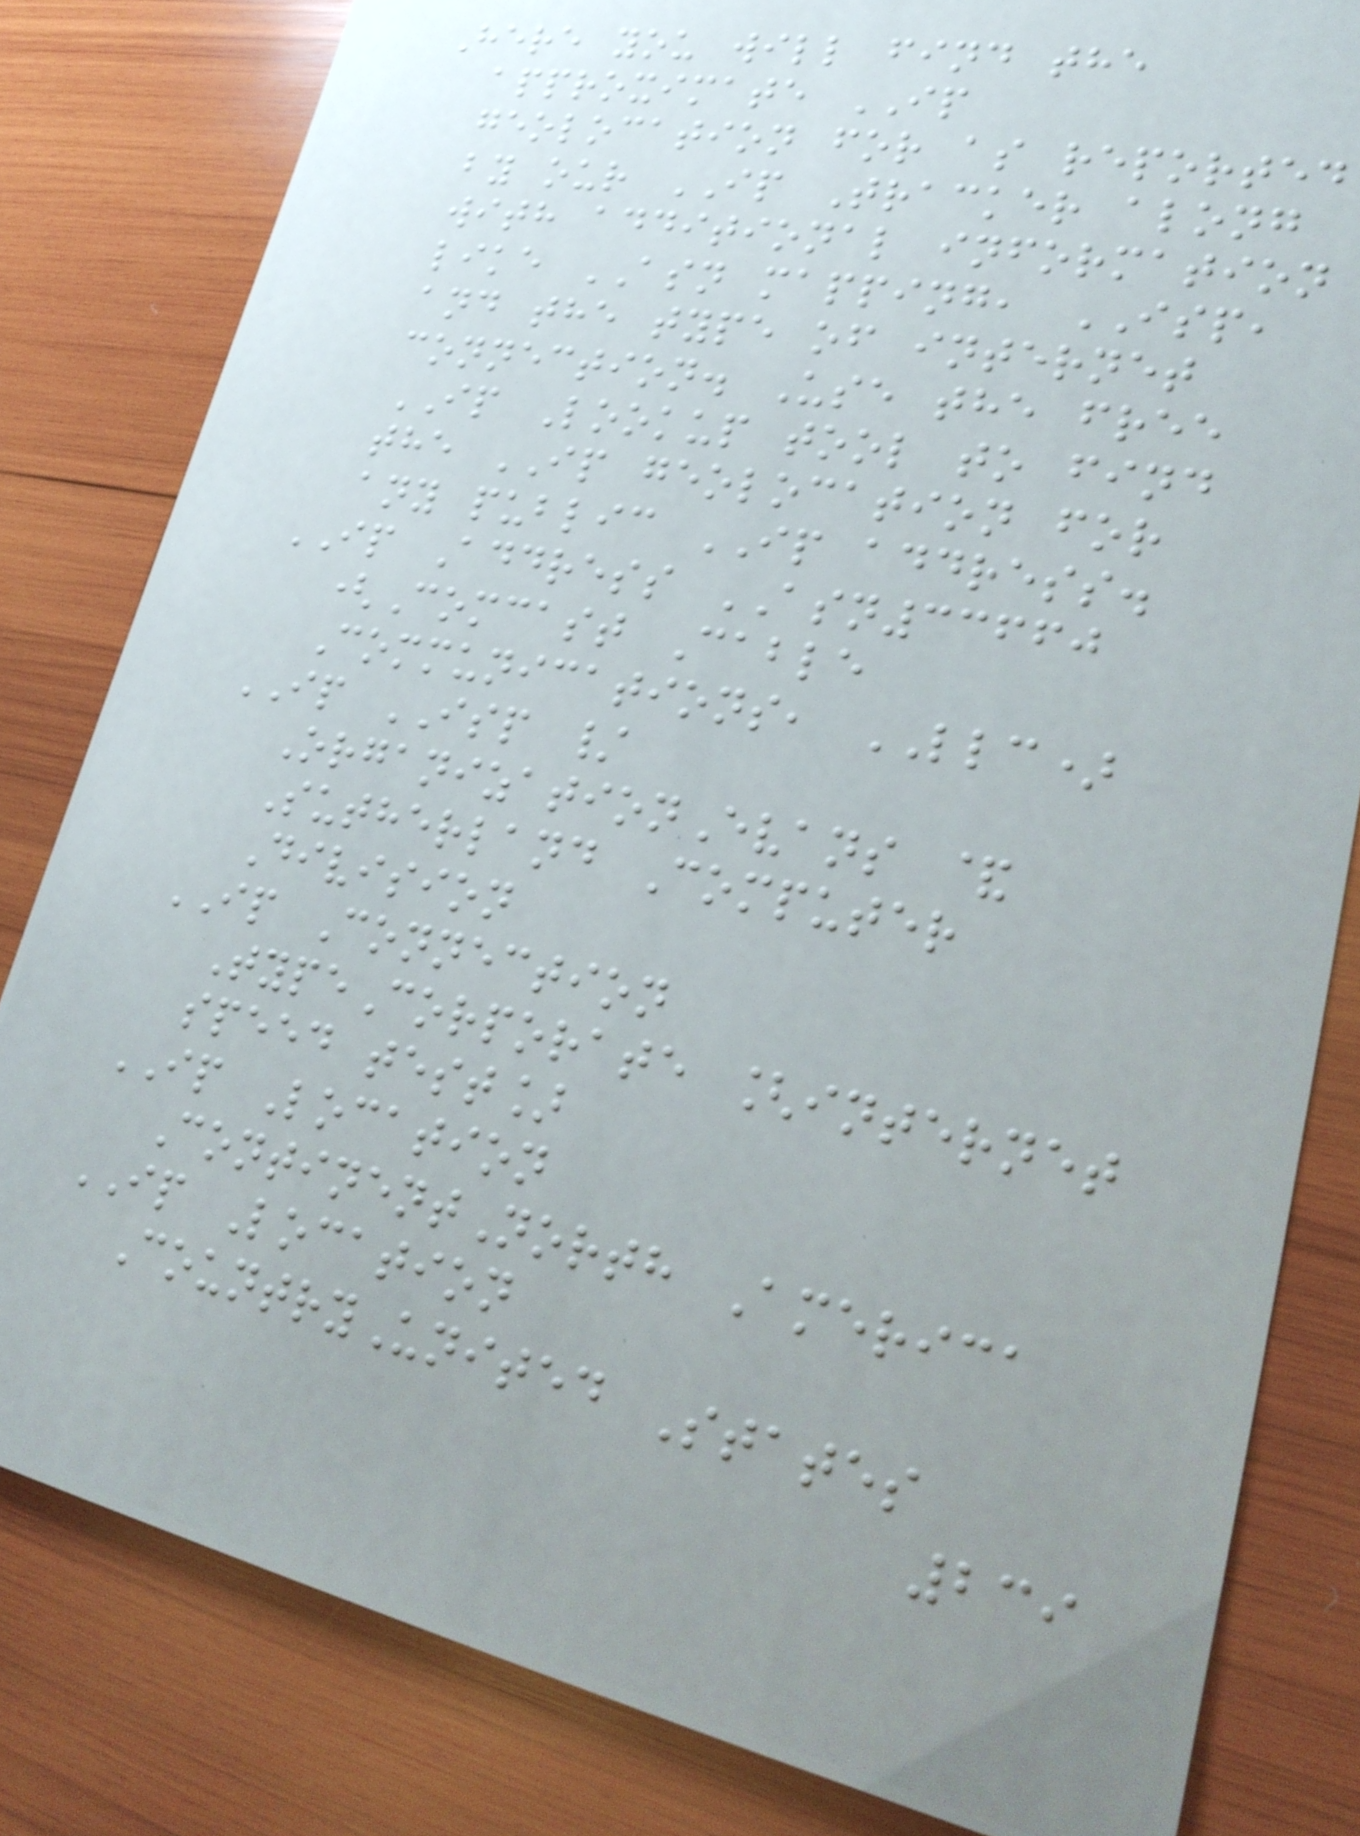Here you will find the
approximate IP
geolocation for as reported
by our IP Tracker along
with additional information
like ASN mapping, ISP,
and the type of internet
connection. Use the free
IP Lookup tool to find
the IP geolocation for
any public IP address.
IP Address ASN33660
(Comcast Cable
Communications, LLC)
IP ISP /
OrganizationEvans &
Sutherland Computer
Division
IP Connection
TypeCorporate [internet
speed test]
IP Location
ContinentNorth America
IP Location
CountryUnited States
239
